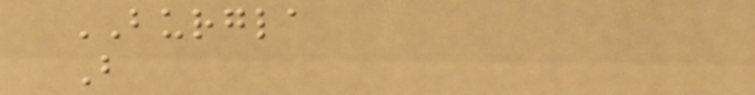BURGLA
B
